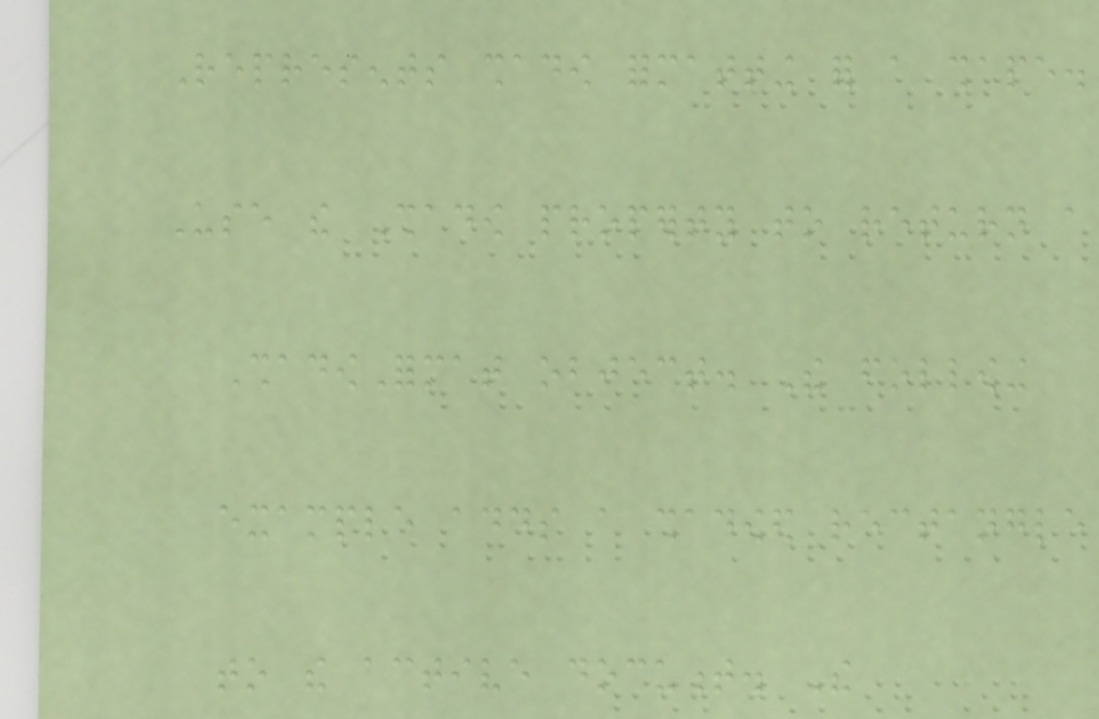Represents shadow formatting for a shape.
Use the Shadow property to return a
ShadowFormat object. The following
example adds a shadowed rectangle
to the active document. The
